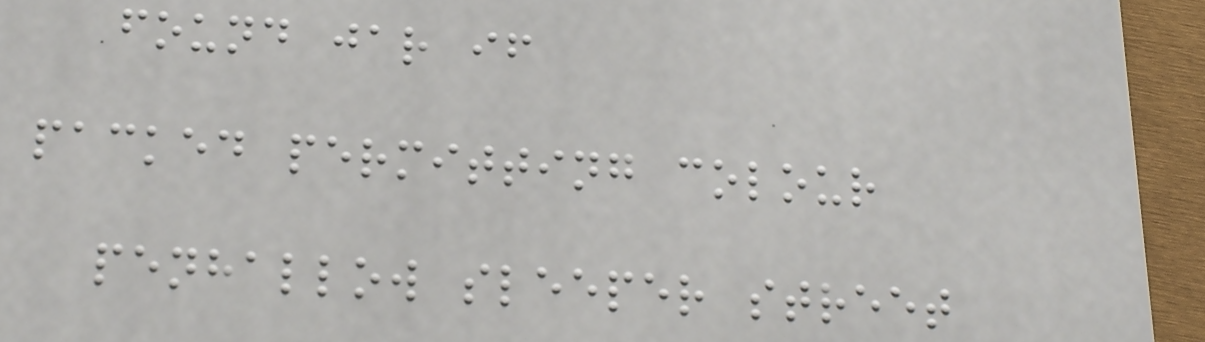found jar if
packed permitting colour
penhallow sleeper street
